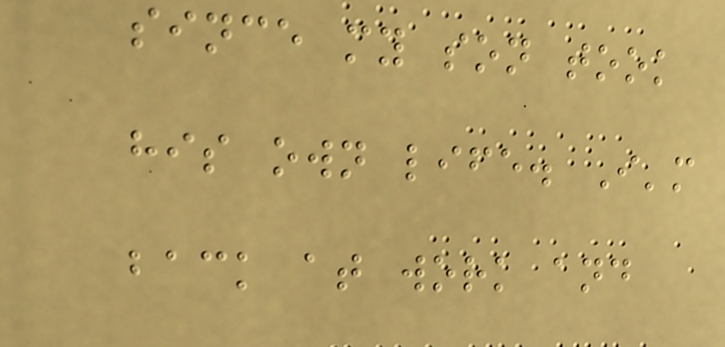since my son took
his own life. I'm
back at work and
